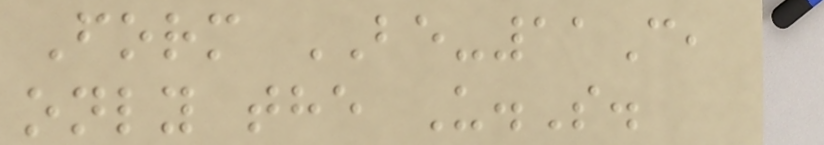Form BE-11C,
only the U.S.
